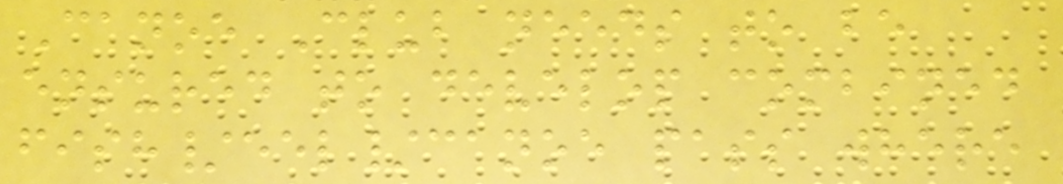Canoe Club needs to be
ensured to develop combined
fish/eel/canoe pass where
